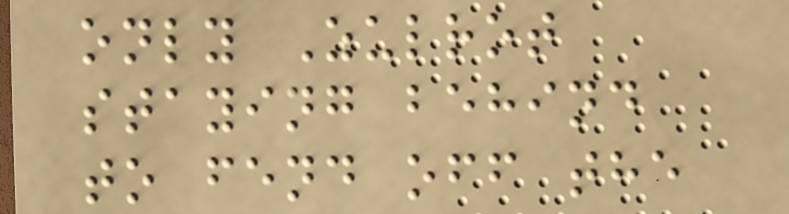only Zulrot
staying behind
to fend off the
